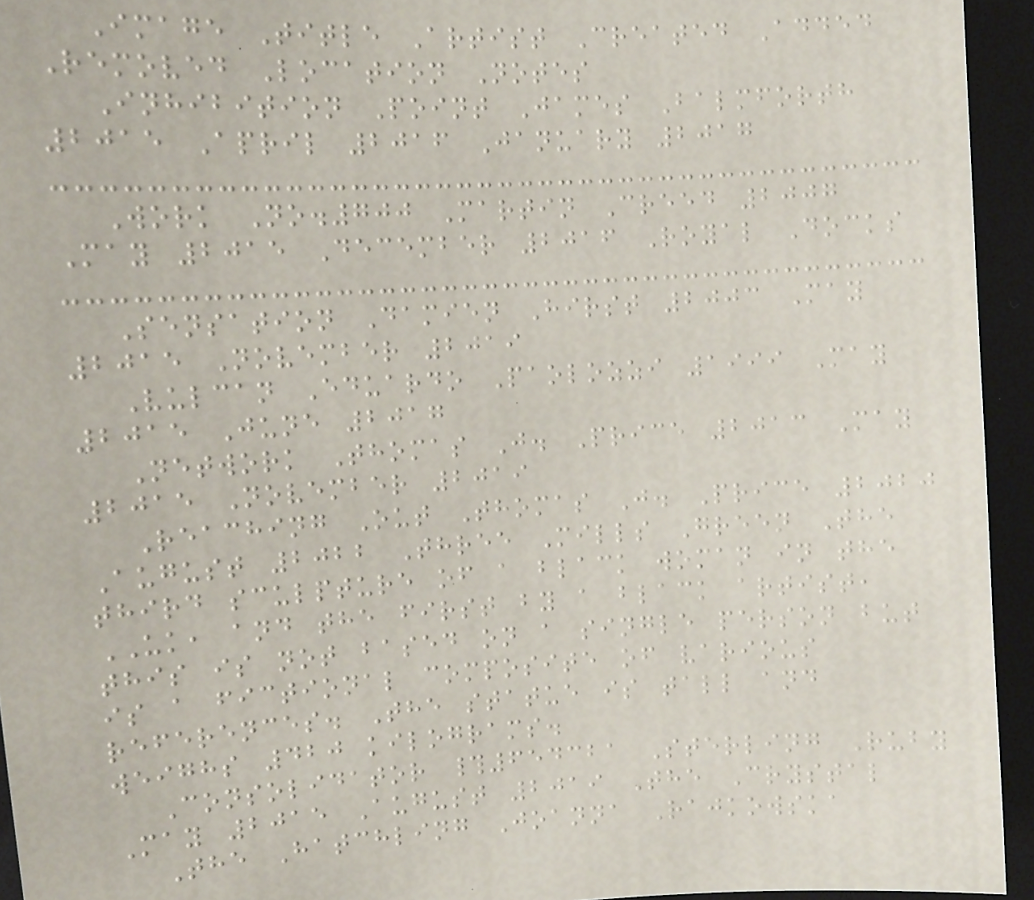Image Title Artist Created Added
Removed Location Notes
Inhibition Point James Balmforth
2015 April 2016 January 2017
Work No.700 Martin Creed 2007
May 2015 December 2016 Royal Docks
Sensation Damien Hirst 2003 May
2015 November 2019
Vulcan Eduardo Paolozzi 1999 May
2015 June 2017
Network Thomas J. Price 2013 May
2015 November 2019
Reaching Out Thomas J. Price 2020
August 2022 Three Mills Green The
third sculpture of a black woman in the
UK, and the first by a black artist,
this is not based on a single person but
is a fictional composite of various
references. The statue is tall and
weighs 420 kilograms.
Consolidator #654321 Sterling Ruby
May 2015 August 2019 The Crystal
The Hatchling Joanna Rajkowska
